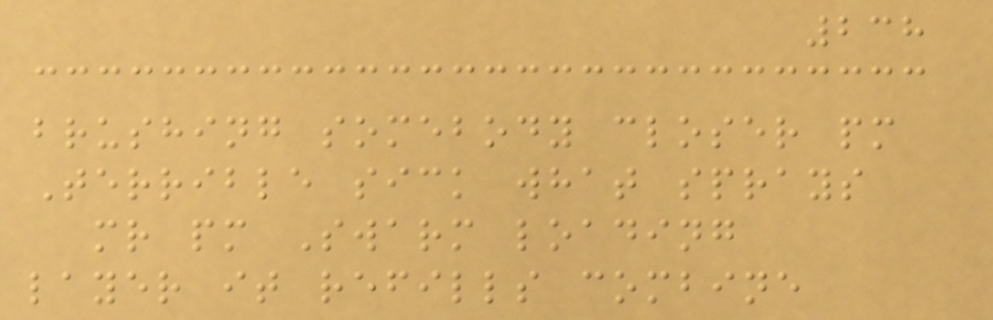238
brushing somebody closer pm
Terrible sick what sprays
mr pm Swarm loading
layer it refills combine
